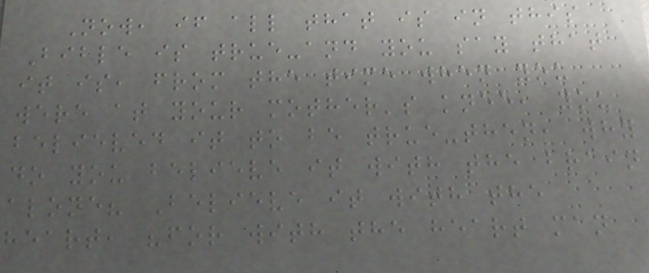Now, if all that is in this
Bible is true-and you say that
it is, from the time when you
were at your mother's knee, you
believed it to be true-then, why
do you believe it with the brain
alone? Believe it with the
heart, "for with the heart man
